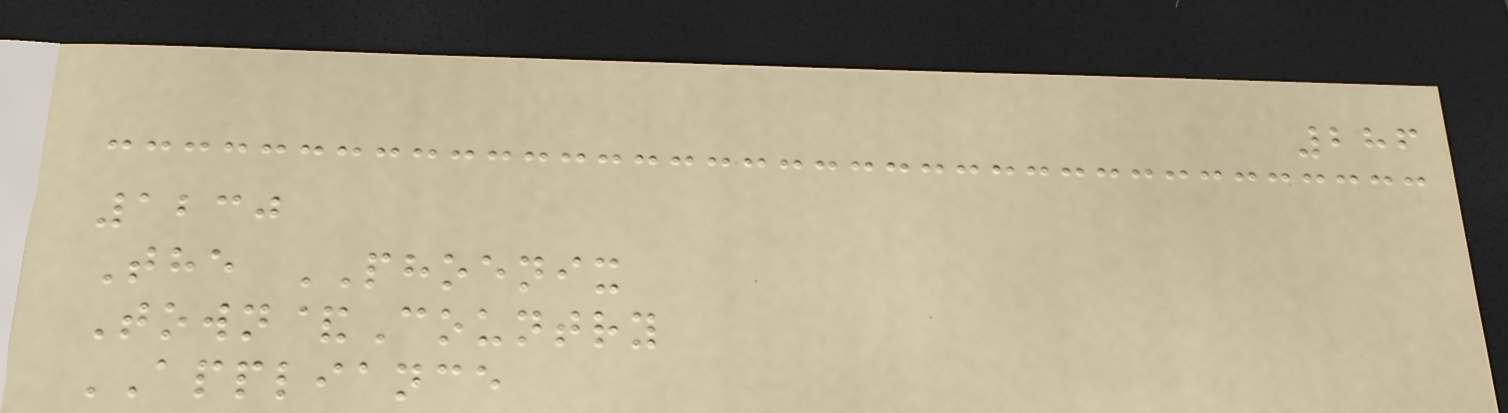286
1230
The PHOENIX
Town&Country
APPLIANCE
